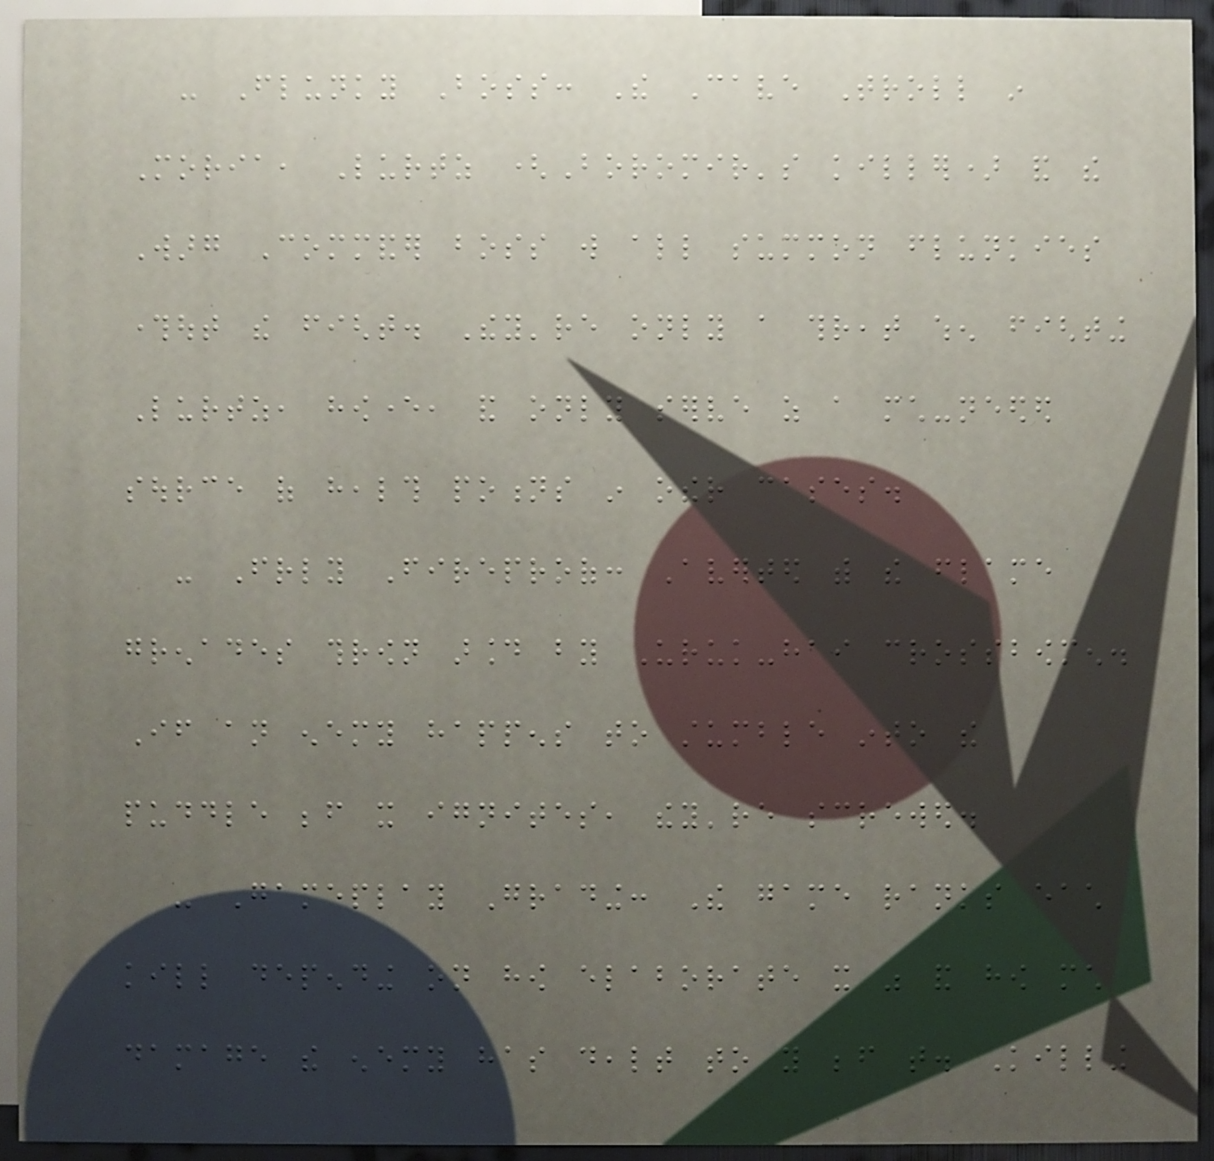- Flunky Boss: The Cave Troll in
Moria, Lurtz (Boromir's killer) and the
Warg Commander boss will all summon flunkies
throughout the fight. They're only a threat when fighting
Lurtz, however, and only serve as a much-needed
source of health potions in other cases.
- Friendly Fireproof: Averted with the flame
grenades thrown around by Uruk-hai crossbowmen.
If an enemy happens to stumble into the
puddle before it ignites, they're screwed.
- Gameplay Grading: The game ranks each
kill depending on how elaborate it was and how much
damage the enemy has dealt to you before that. Killing
